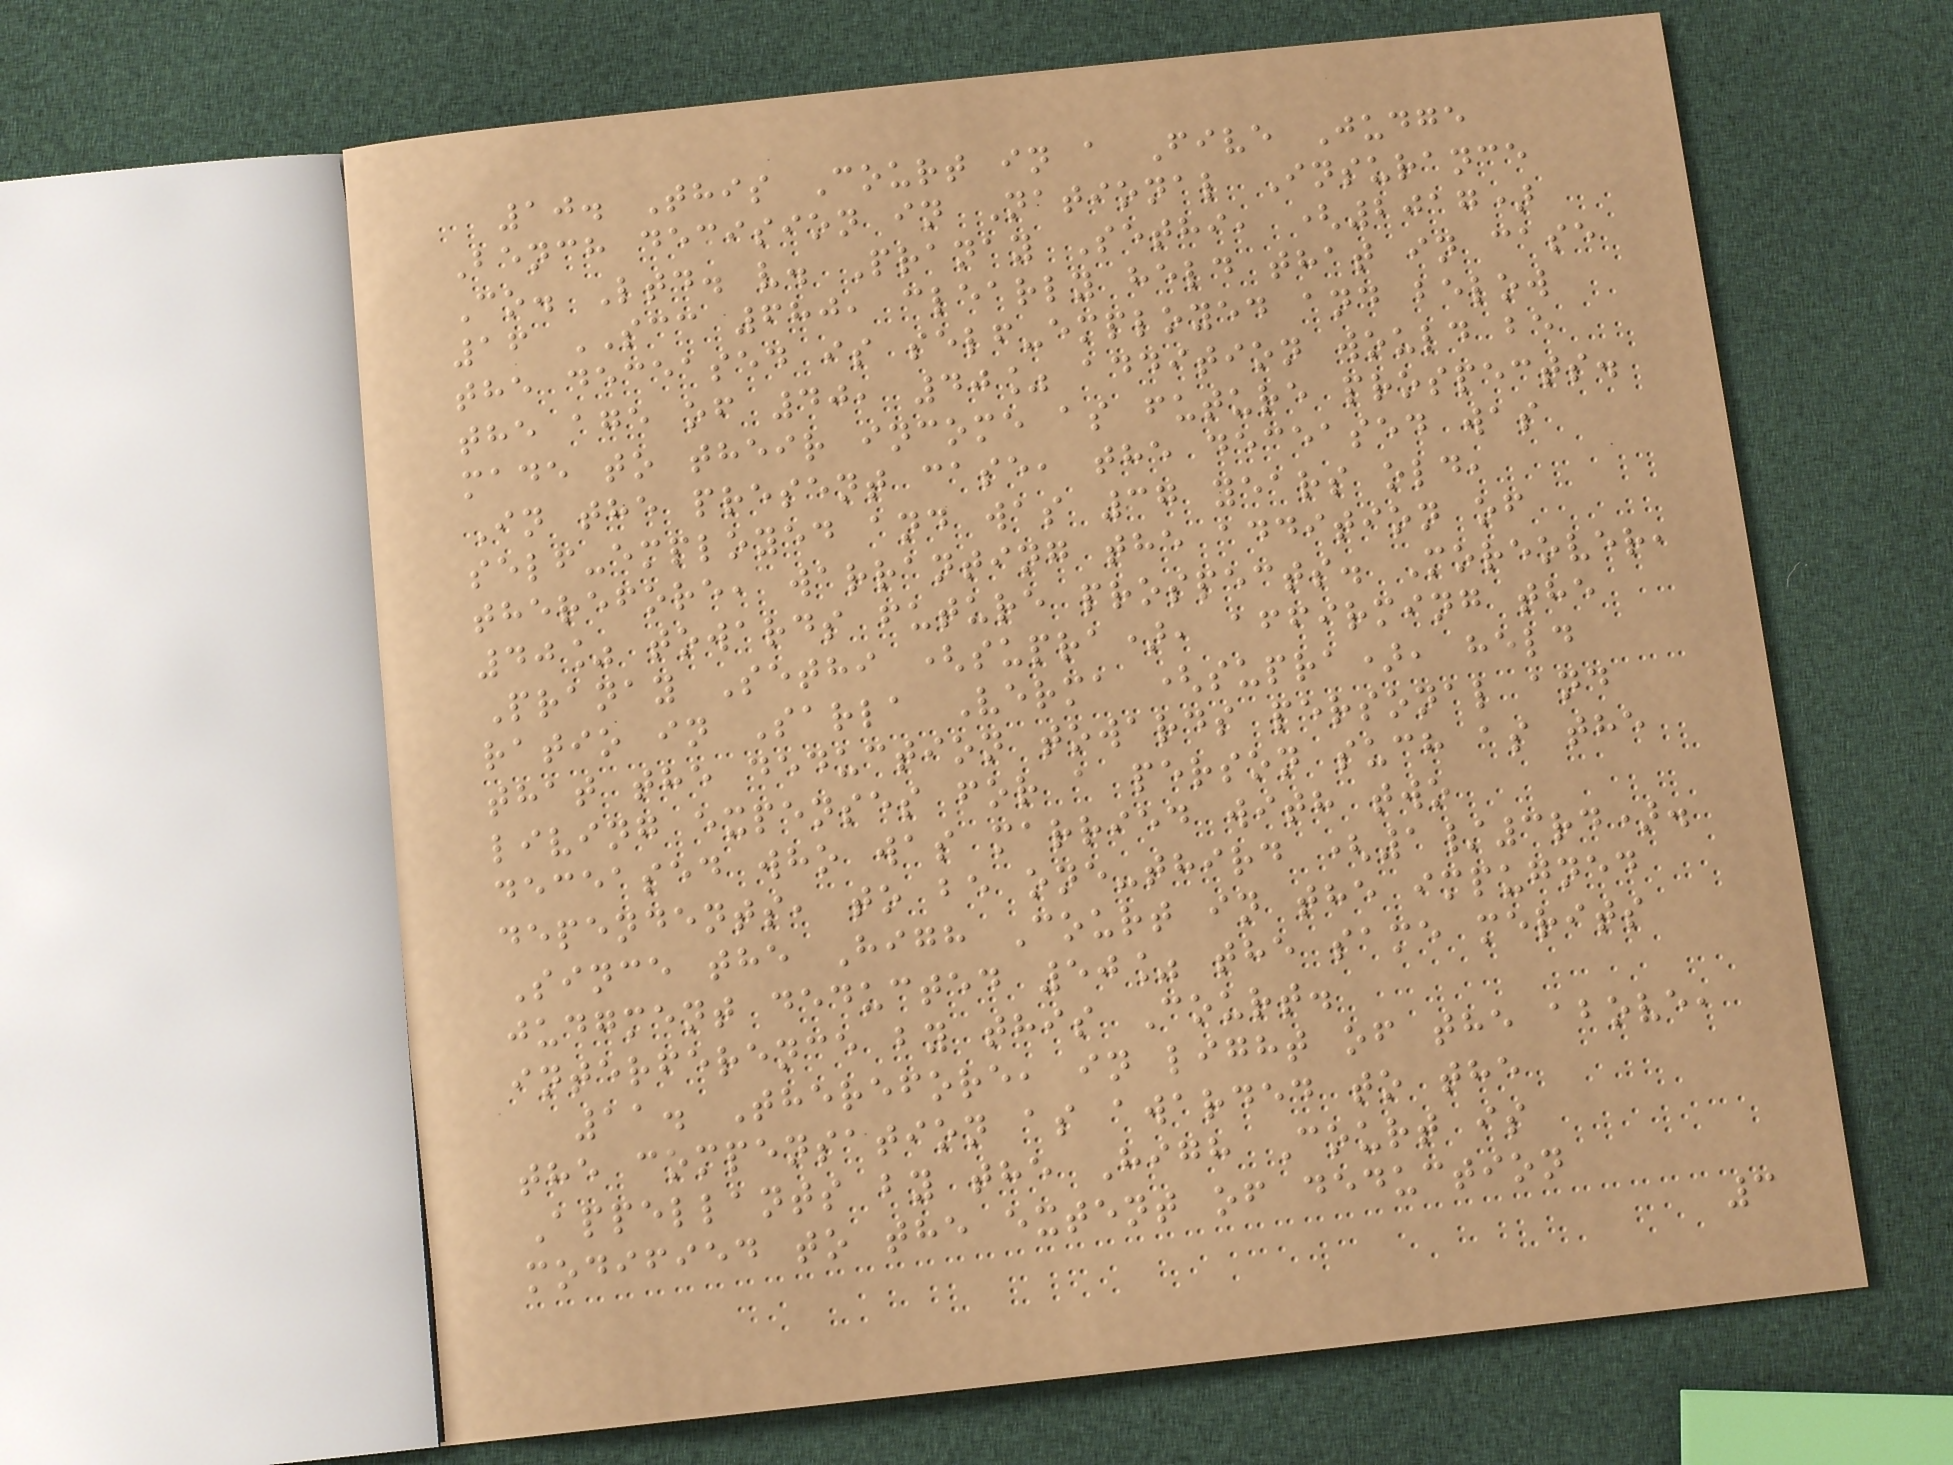10. This Court in a Five Judge
Bench decision in National Insurance
Co. Ltd. v. Pranay Sethi, (2017)
16 SCC 680, clearly held that in case
the deceased is self-employed and below
the age of 40, 40% addition would be
made to their income as future prospects.
In the present case, the deceased was
self-employed and was 37 years old,
therefore, warranting the addition of
40% towards future prospects. Moreover,
Pranay Sethi (supra), affirming the
ratio in Sarla Verma (supra), held
that the deduction towards personal and
living expenses for a person such as the
deceased who was married with two
dependents, to be one-third (1/3rd).
Since the High Court in the impugned
judgment deducted 50% the same merits
interference by this Court.
11. Therefore, in light of the above,
the compensation as awarded to the
Appellants by the High Court is
modified to the extent of deduction
3
